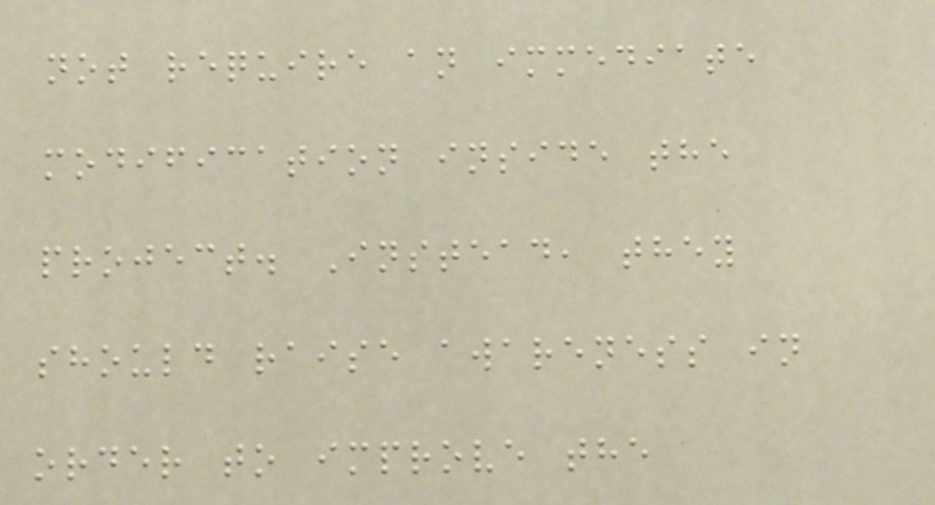not require an immediate
modification inside the
project. Instead, they
should raise awareness in
order to improve the
